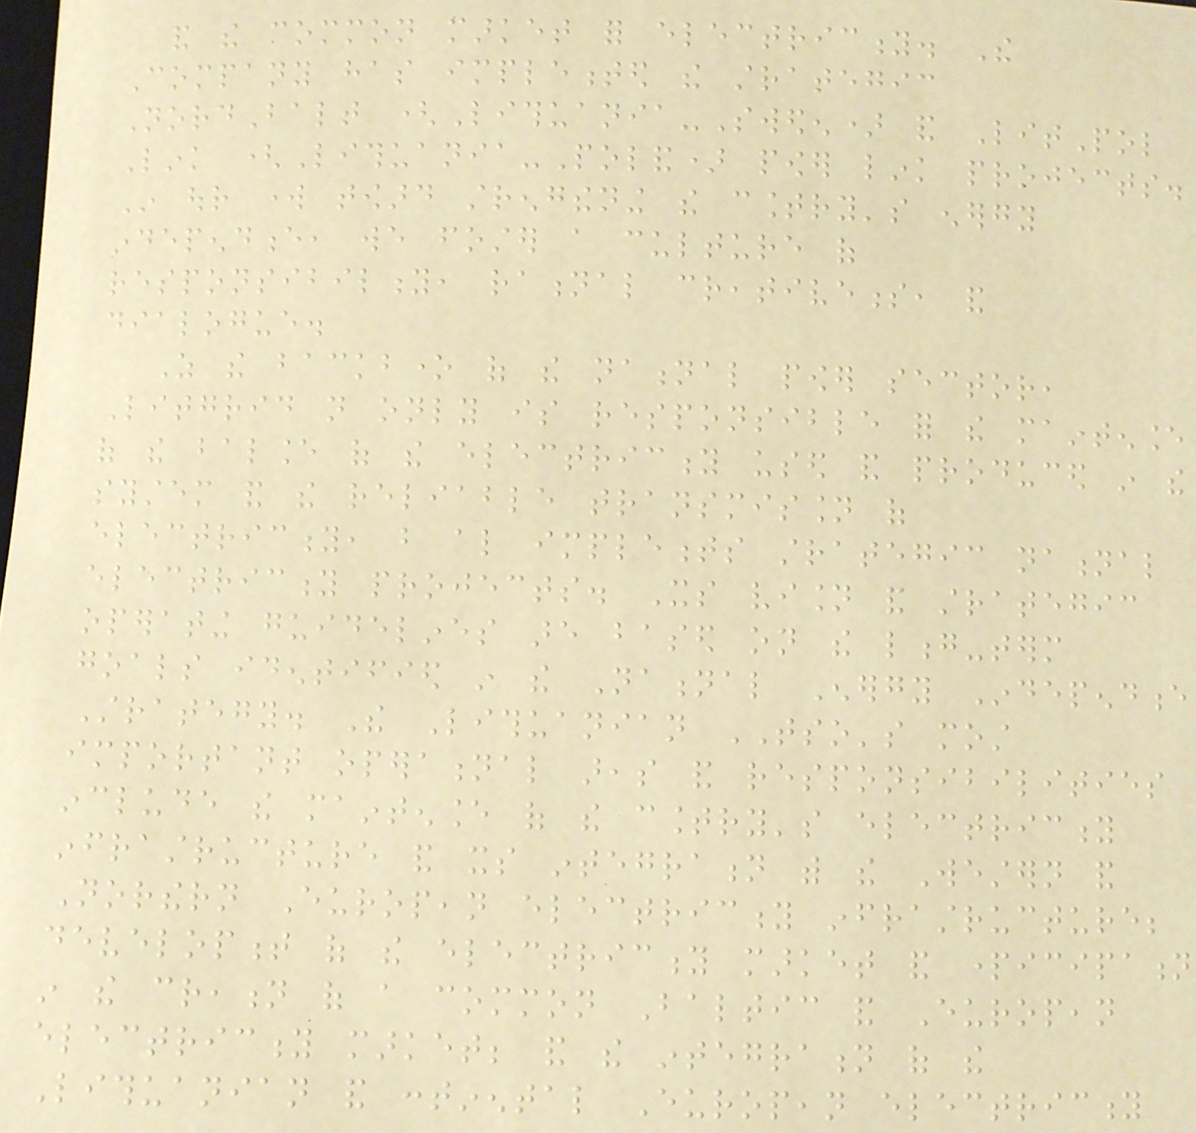and the common market for electricity. The
Company has implemented the strategic
NordBalt (Lithuania-Sweden) and LitPol
Link (Lithuania-Poland) power link projects.
In our work toward strengthening the country's energy
independence, we foster a culture of
responsibility, rational creativeness, and
dialogue.
As the backbone of the national power sector,
Litgrid not only is responsible for the maintenance
of the balance of the electricity used and produced in the
system and the reliable transmission of
electricity, but also implements strategic national
electricity projects. Its vision and strategic
operating guidelines are based on the long-term
goals identified in the National Energy Independence
Strategy. The Lithuanian TSO's most
important operational areas and responsibilities
include the maintenance of the country's electricity
infrastructure and its integration with the Western and
Northern European electricity infrastructure;
development of the electricity market and participation
in the creation of a common Baltic and European
electricity market; and the integration of the
Lithuanian and continental European electricity
